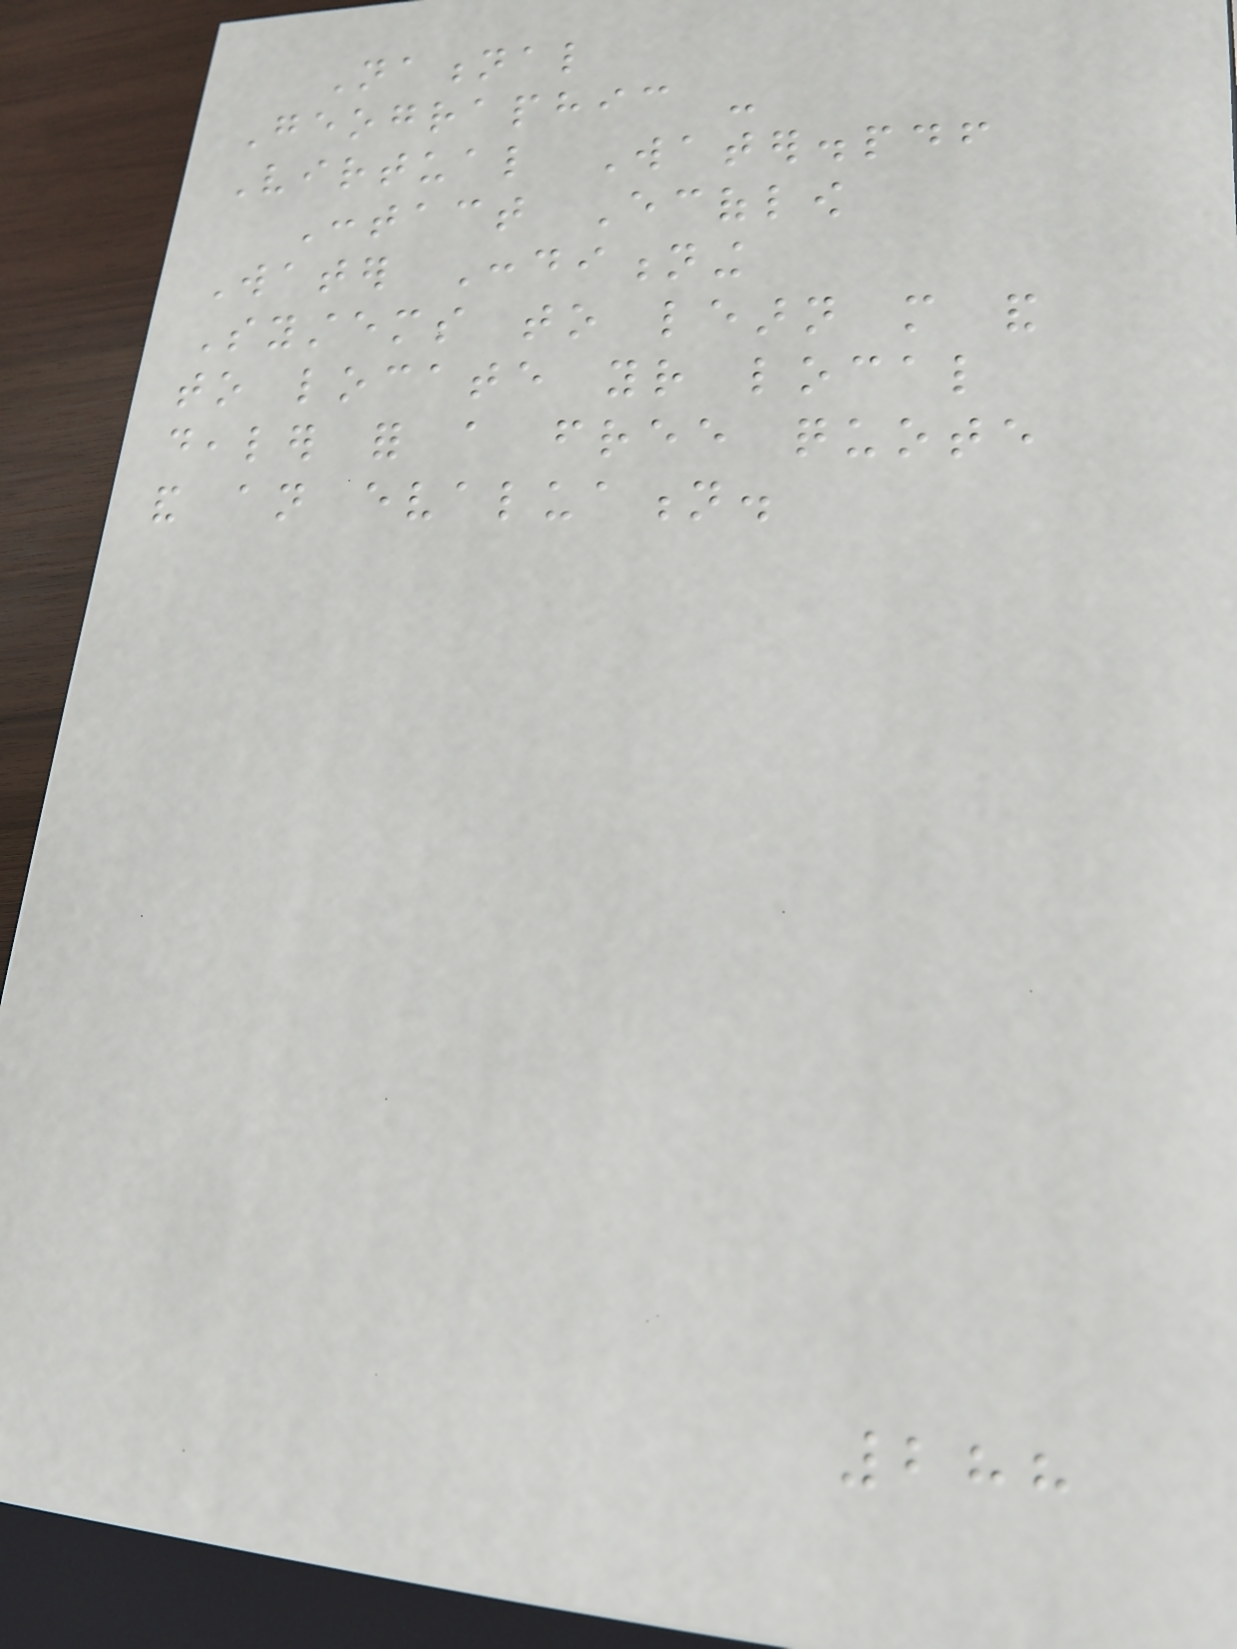National
Geographic -
Virtual Water.pdf
Contact Ecoflow
Water Conditioning
Systems to learn more and
to locate your local
dealer for a free quote
and an evaluation.
288
